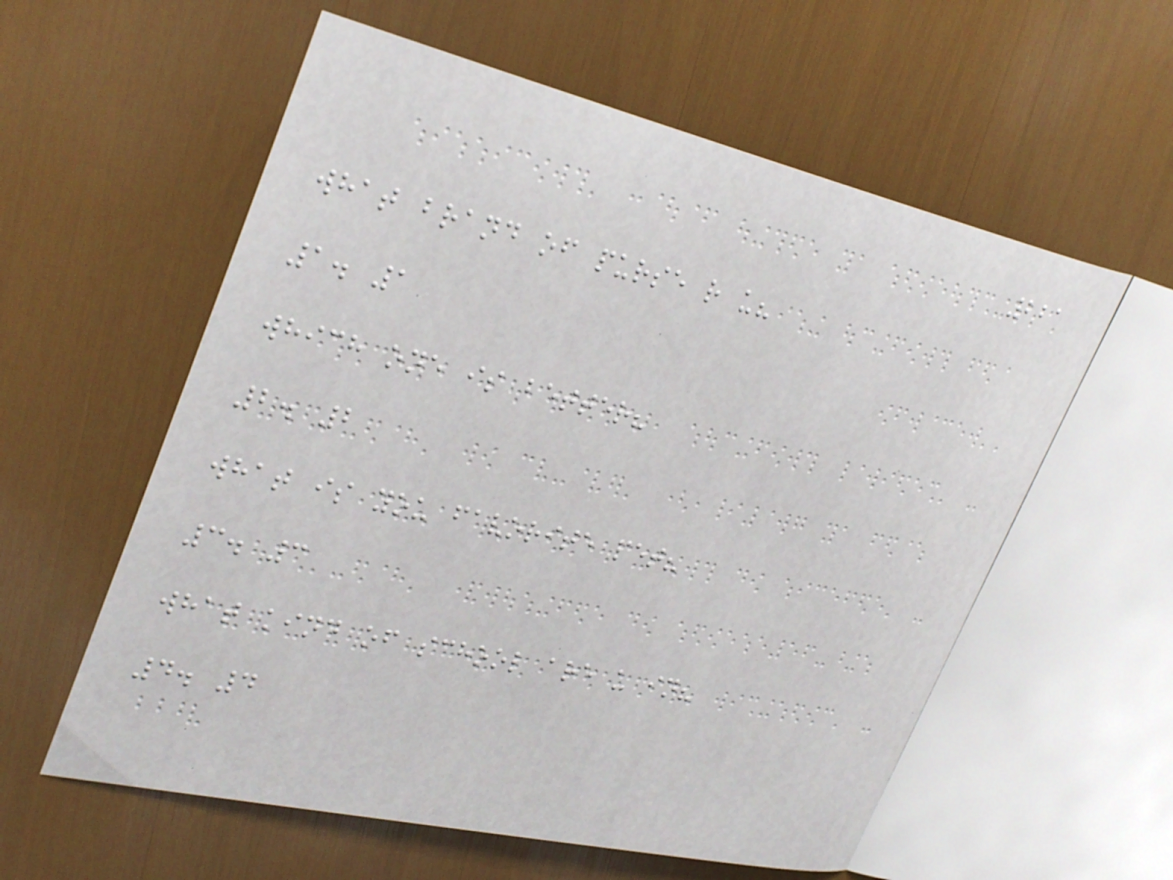221
what brand of purse r u?
1. 1
which one is better?
2. 2
what is you favorite pet?
3. 3
what kind of school are u in?
4. 4
